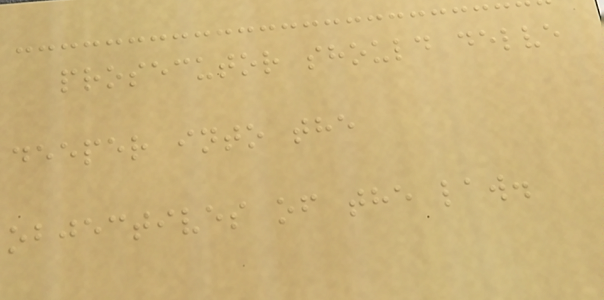prosecutor should delve
deeper into the
objectives of the law.
